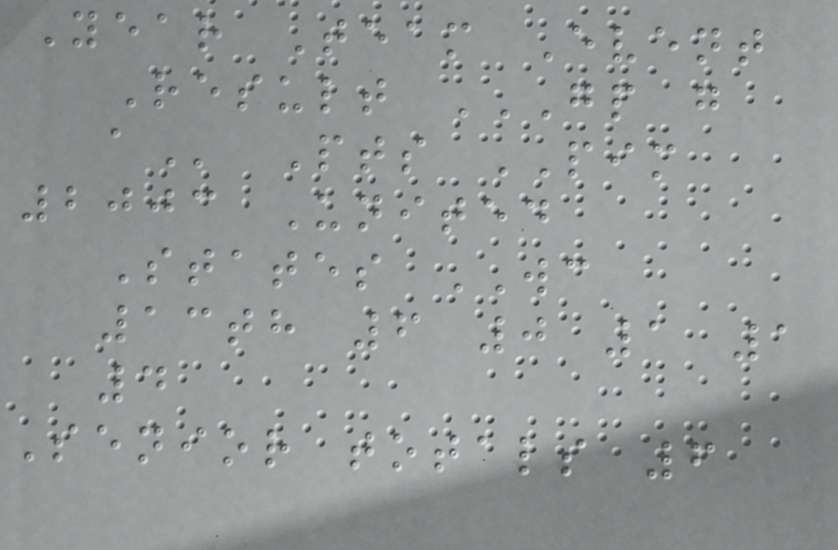Year Team Event
Result GP G
A Pts PIM
2003 United
States WC
13th 6 0 1 1
4
Senior totals 6
